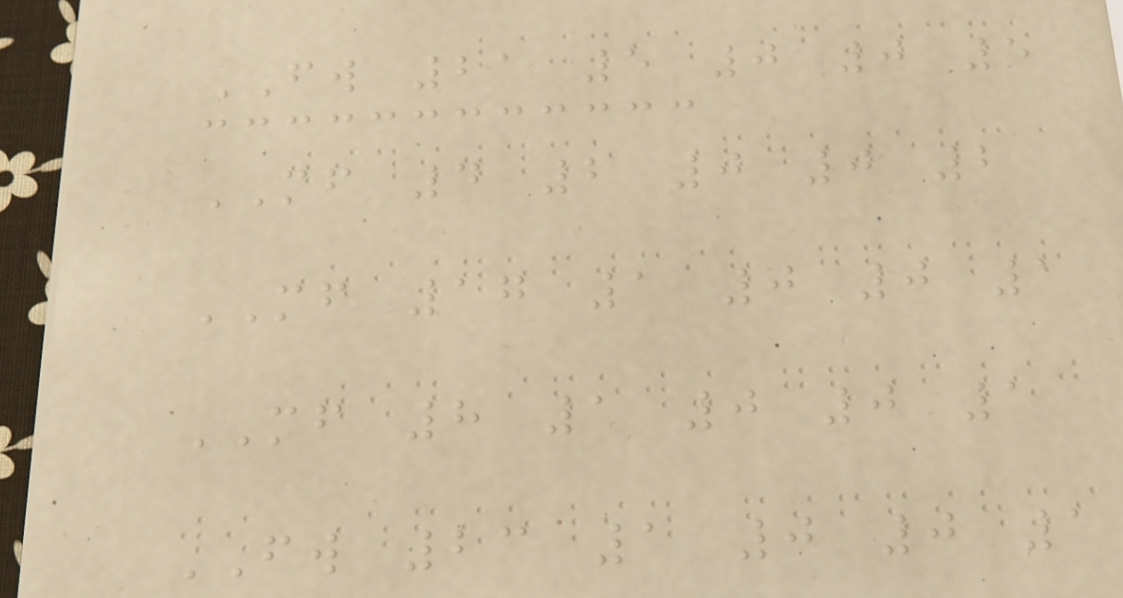FW 21 5 0 0 5
MF 4 2 0 0 2
MF 17 1 0 0 1
MF 8 1 0 0 1
FW 23 1 0 0 1
